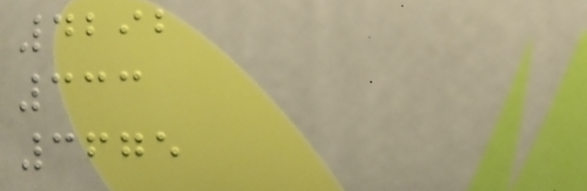4292
333
3675
